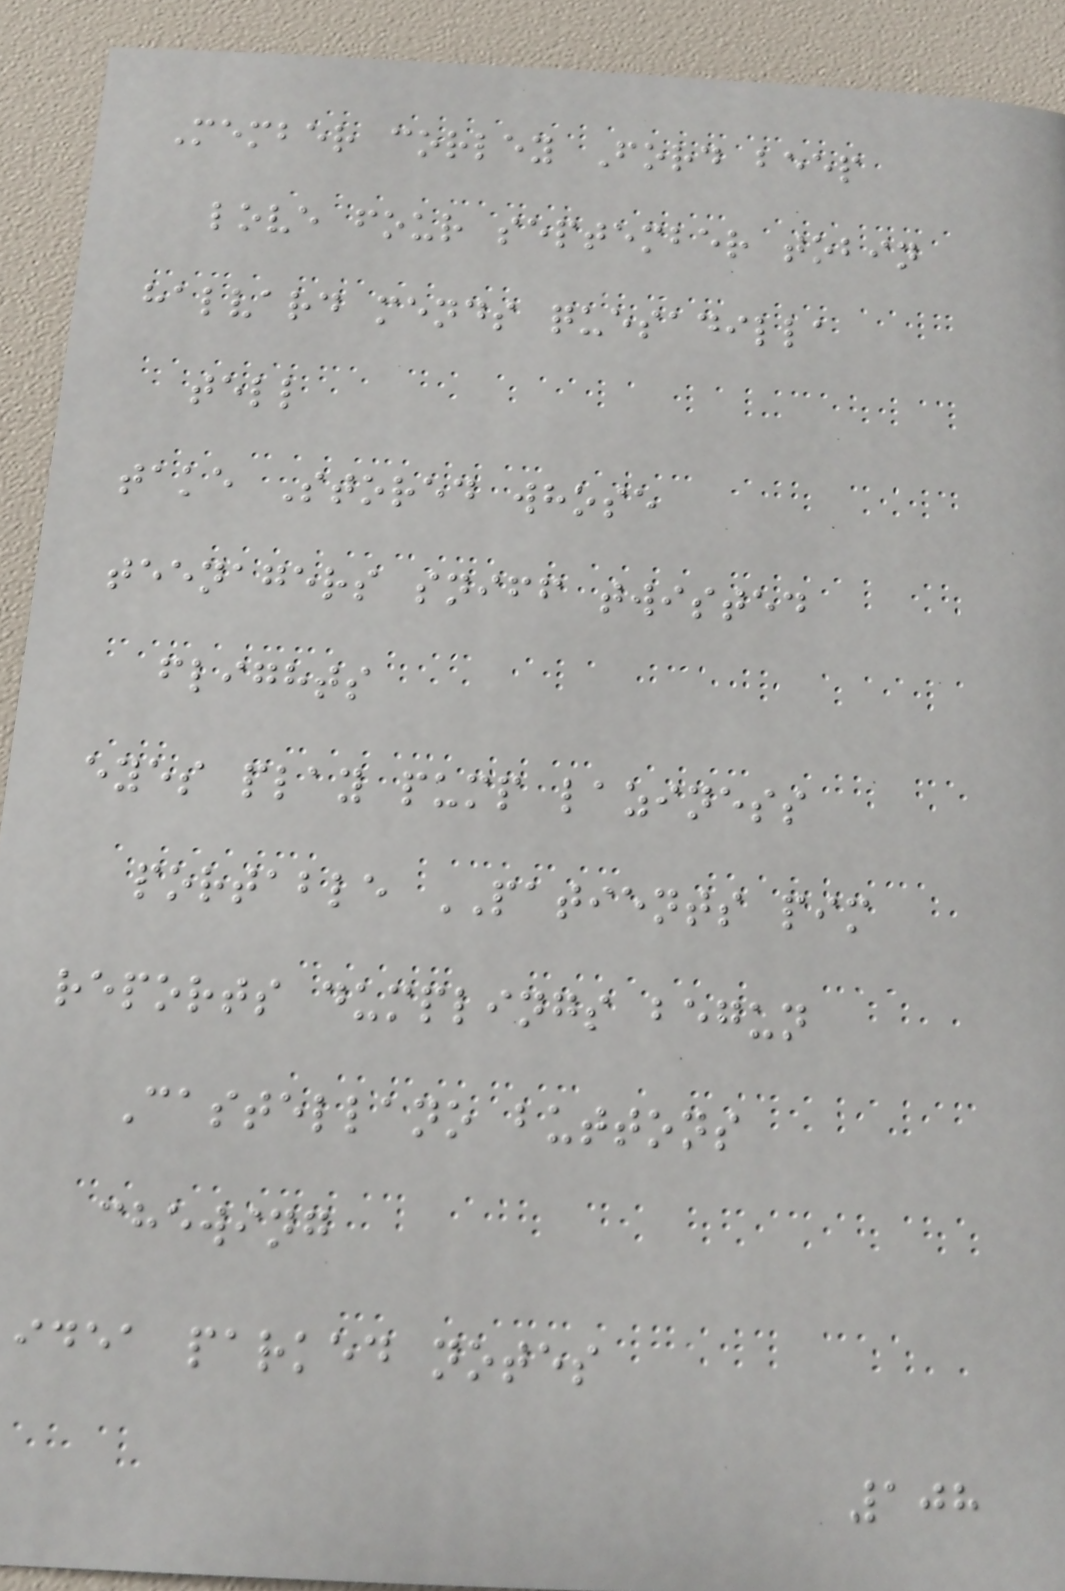Member corley Ford beep
love four september tobin
halvard mends quesadilla
tell
take Stored whose
teenagers sniff twisted
flights
eyes play pump laziness
portable PATIENTS pim
reports dumplings begun
Castellano buttons
chewing
idea parked notes
108
